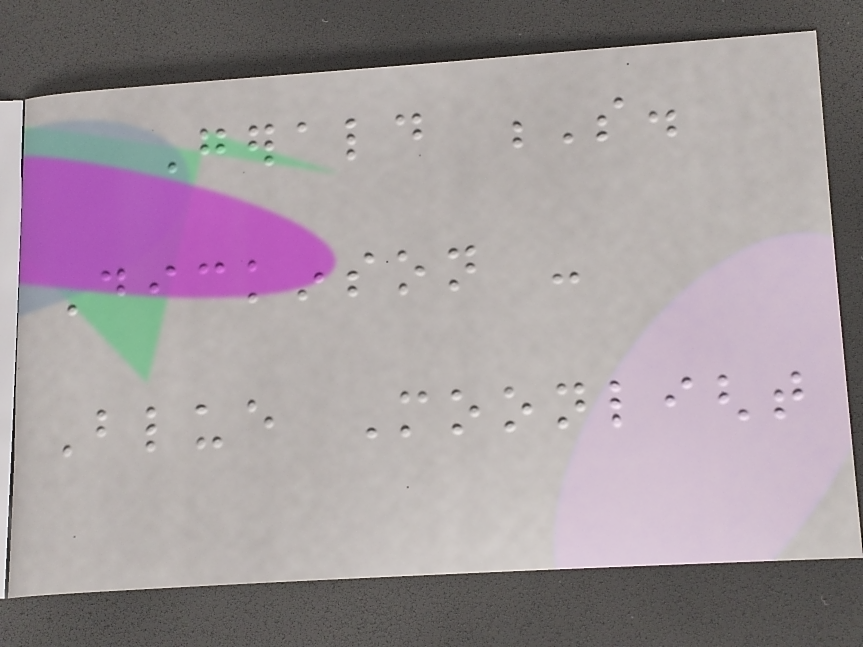Gerald S.
Dickinson -
Blue Moonlight
